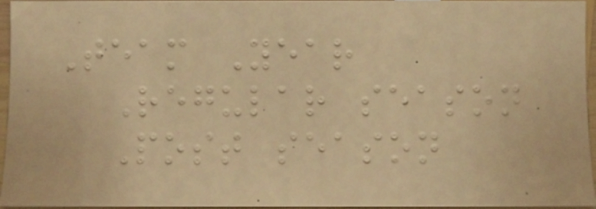Team Year
Regular season
Post season
